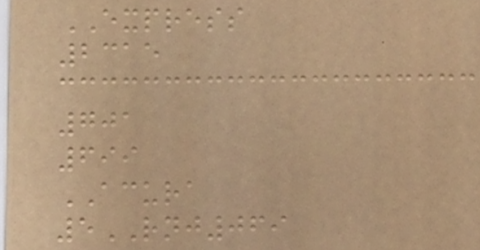EXPRESS
2315
701
699
ACURA
5RNJ069
